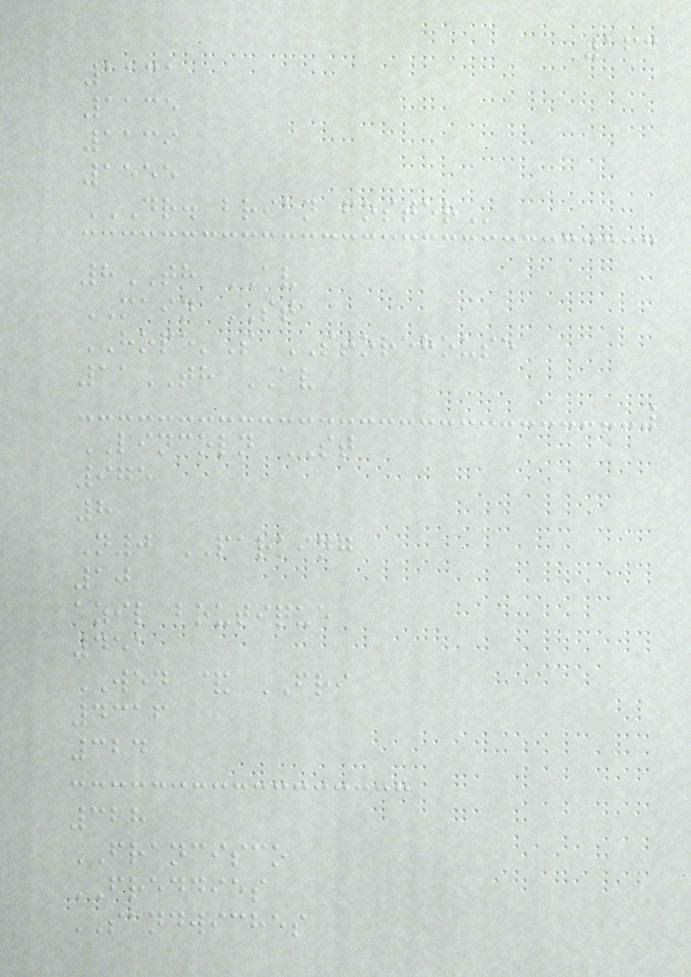163
1131
1135
1139
1555
DR. BRIAN FOSTER
8TH AV
MAIN ST
HOPE'S STOREHOUSE
11TH AV
LINCOLN ST
975
8
N0 PARKING
10
azil boutique
451
WED & FRI
4316
324
328
FRANCISCO
FREDDIES
SANDWICHES
